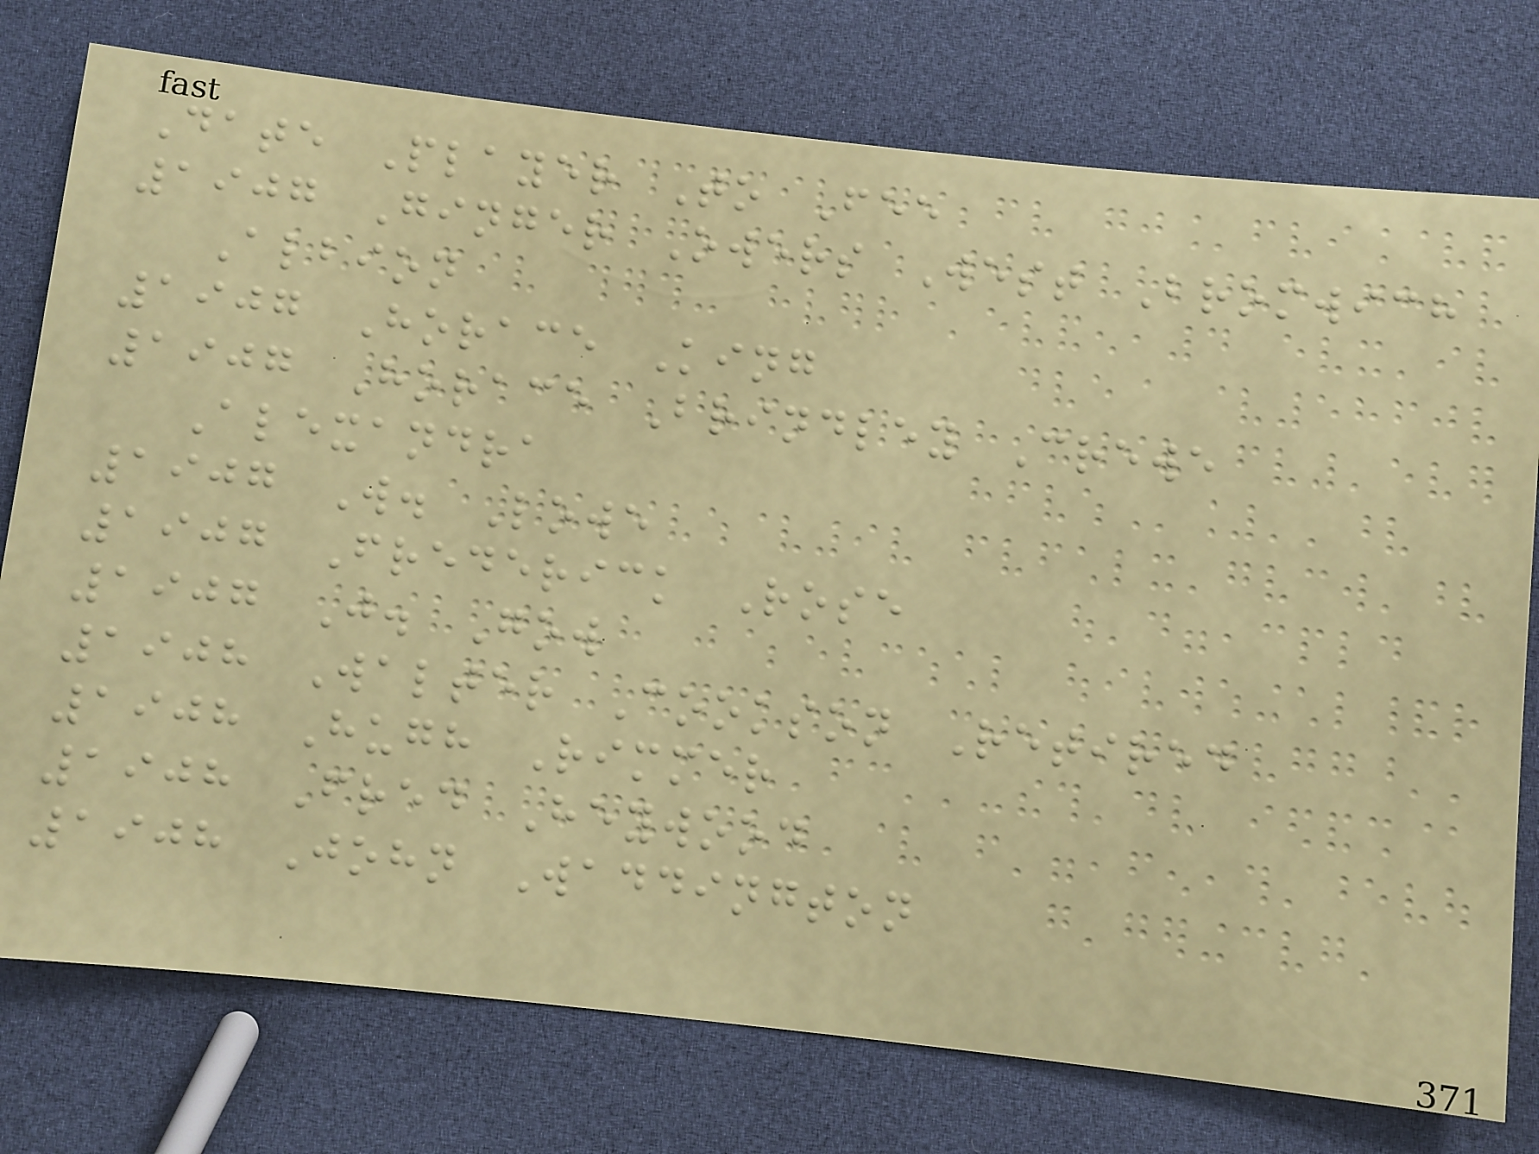Date Player To Fee
1907 Ginger Owers West Bromwich
Albion
1907 Horace King
1907 Horace Brindley Crewe
Alexandra
1907 W. Lowe
1907 Frederick Rose
1907 J. Gow
1908 Walter Cookson Retired
1908 Hugh Rimmer
1908 Fred Heywood
1908 John Waddington
